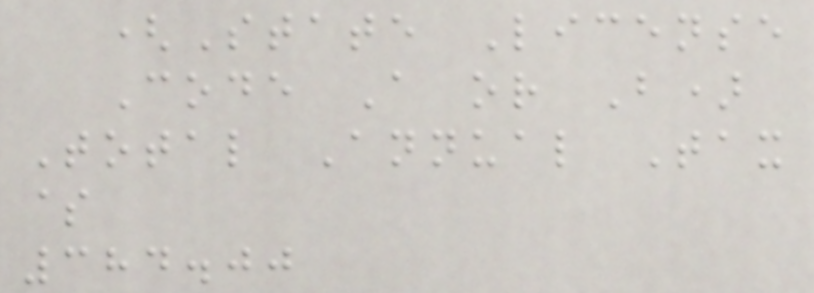(State License
Code A or B)
Total Annual Tax
$
384.00
